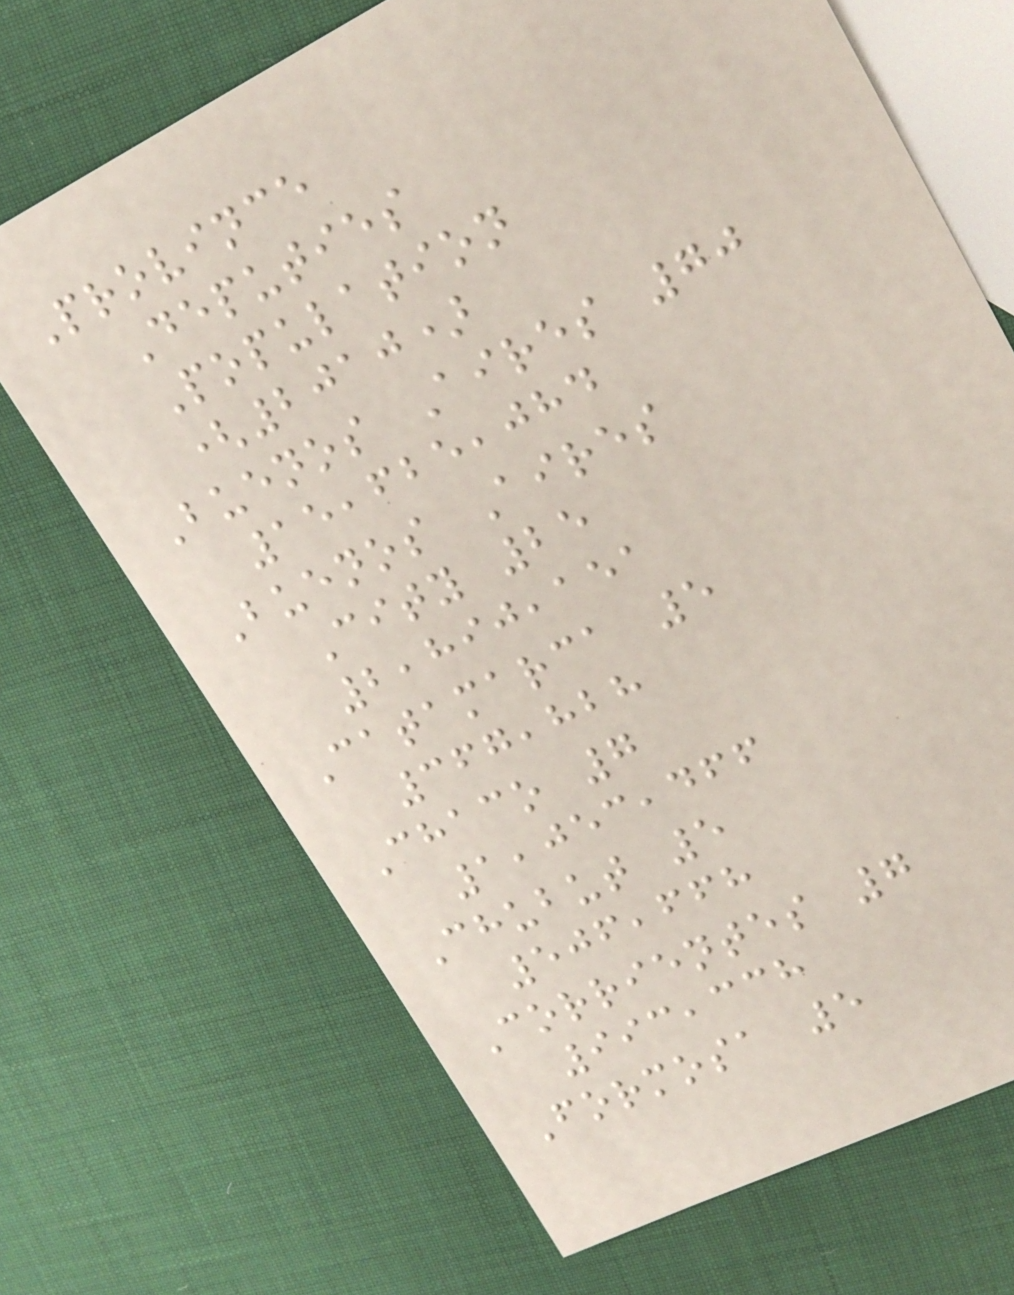Province
Deputies
Population
(2010)
Buenos Aires 70
15,625,084
Buenos Aires
City 25
2,890,151
Catamarca 5
367,828
Chaco 7
1,053,466
Chubut 5
506,668
Corrientes 7
993,338
Formosa 5
